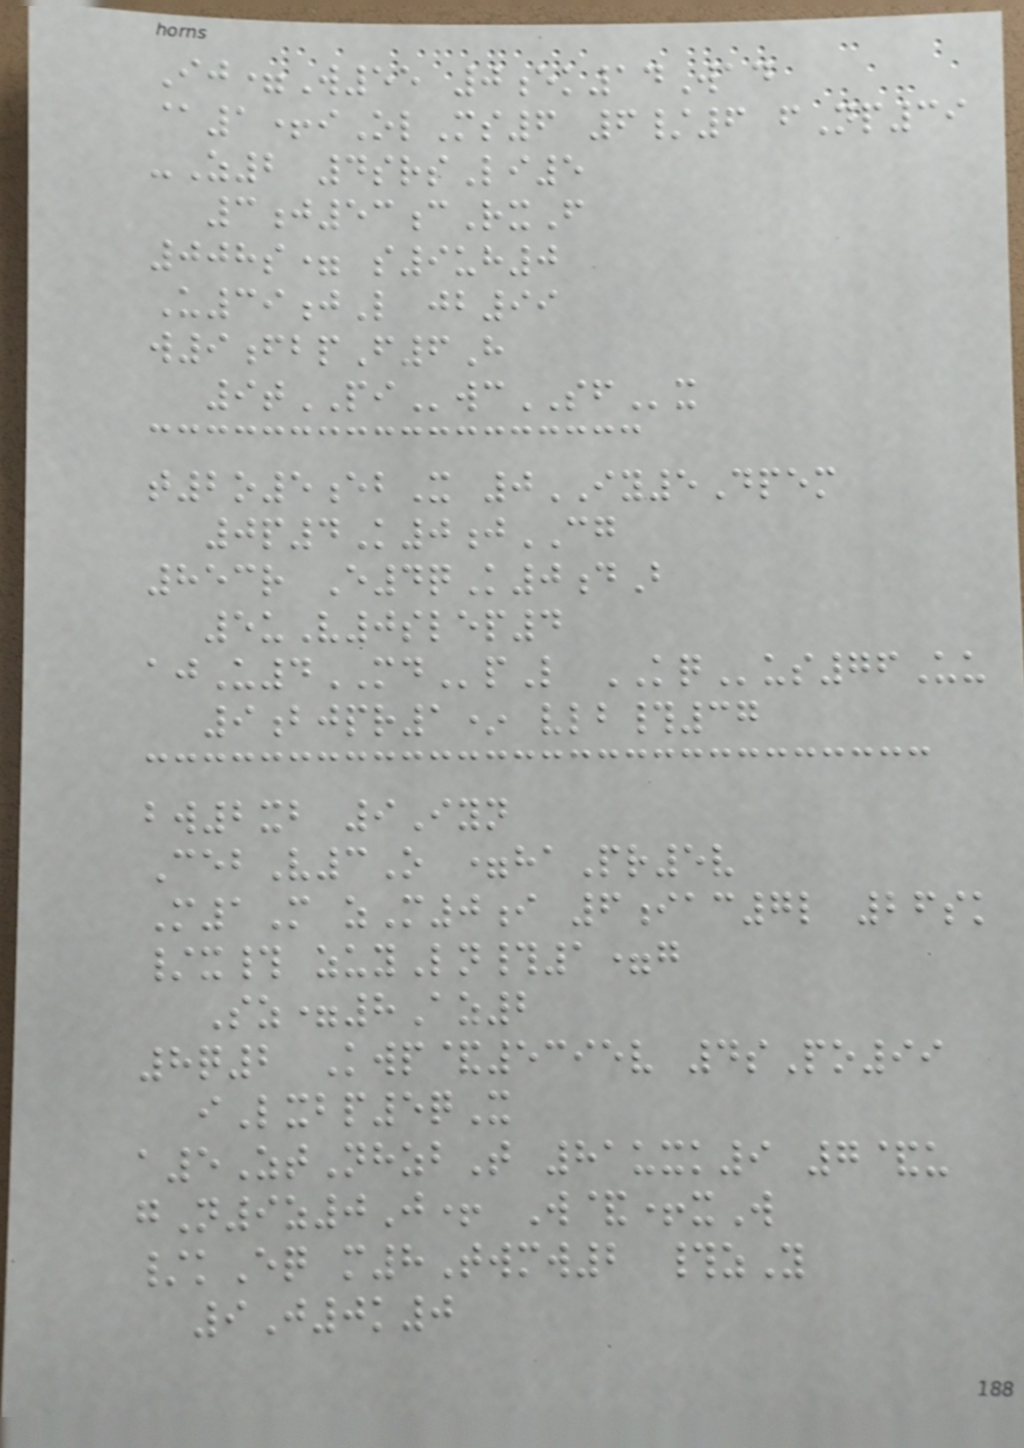Ij=W55 0ek14Wad
@1+iOlMs6 6/6 fNp39
-Z2 4srsLi5
3j53cRxF
008s= s9uh0
U39jL jb99
w9fbpF6H
9tPIwcSFx
t2o5ebX 0IY5Dpem
0p4K0jCG
853r E4qK0dB
5uV0slep4
ajU4MDpL KQus76Uu
9bjpr1* vlb#37
bw2xb 9Iyn
CebV3O =haPr5v
M1M zM0i 6iac7l 26sk
/x# zuyLn#1=g
Sz=8Az2
8q2 Kwp&5395v 4sPo99
iLxbp5qX
a5ZtNhzbT 81uxk9 7&u
gN9z0J+ W&+xW
/kEq m8Twmw2 #zY
9J0k0
